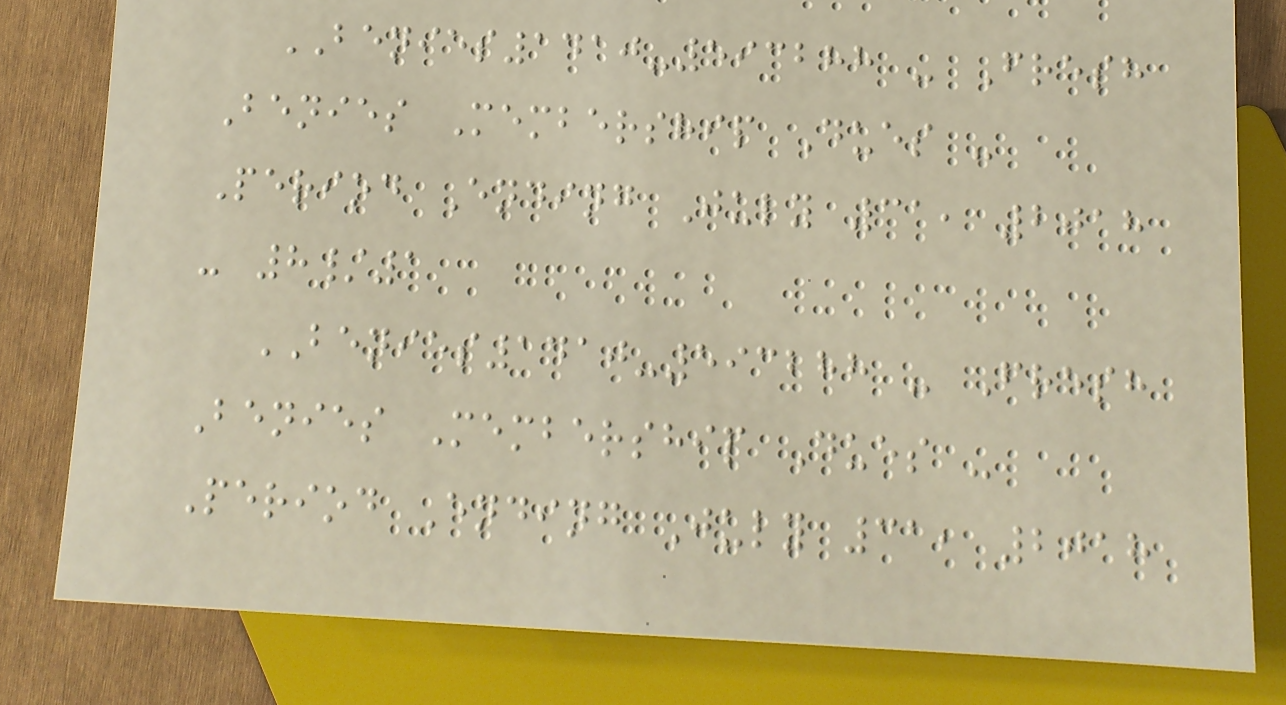BENIES1410-593288 - Fresh
Benies Membership Dues -
Period Ending July 31, 2018
- 8/1
BENIES1410-593288 - Fresh
Benies Membership Dues -
Period Ending July 31, 2018
